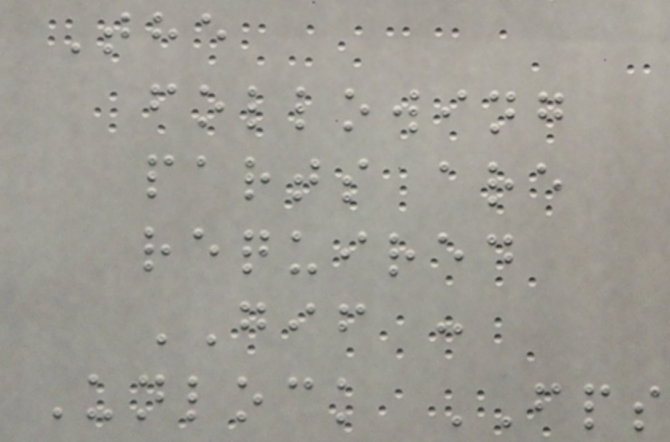The
following
parts are
required
GIF :
Unlock FPS
